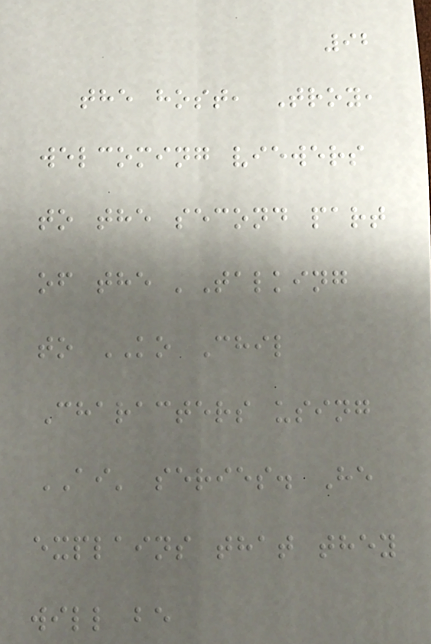92
the host, Troy,
welcoming viewers
to the second part
of the 'Talking
to KO Chil
Characters using
AI' series. He
explains that they
will be
